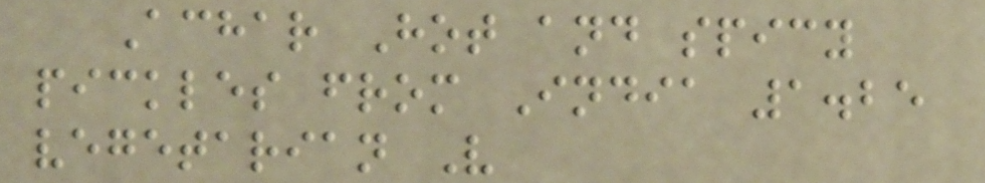Achar Hot and spicy
pickles from India 1.25
vegetarian V
